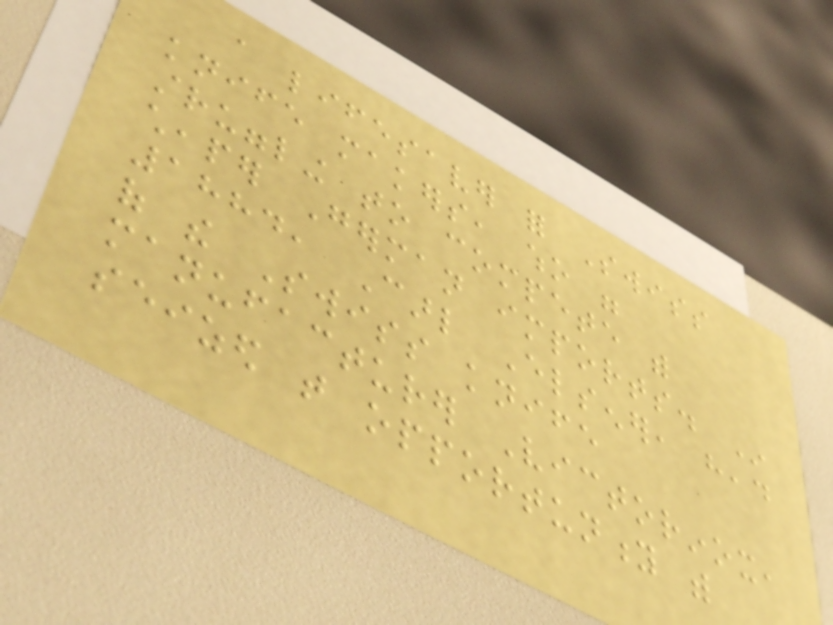a lifesaver for Swiss
knife makers, who were
struggling to compete with
cheaper German imports. In
1884, Carl Elsener, head
of the Swiss knife
manufacturer Victorinox,
seized that opportunity with
